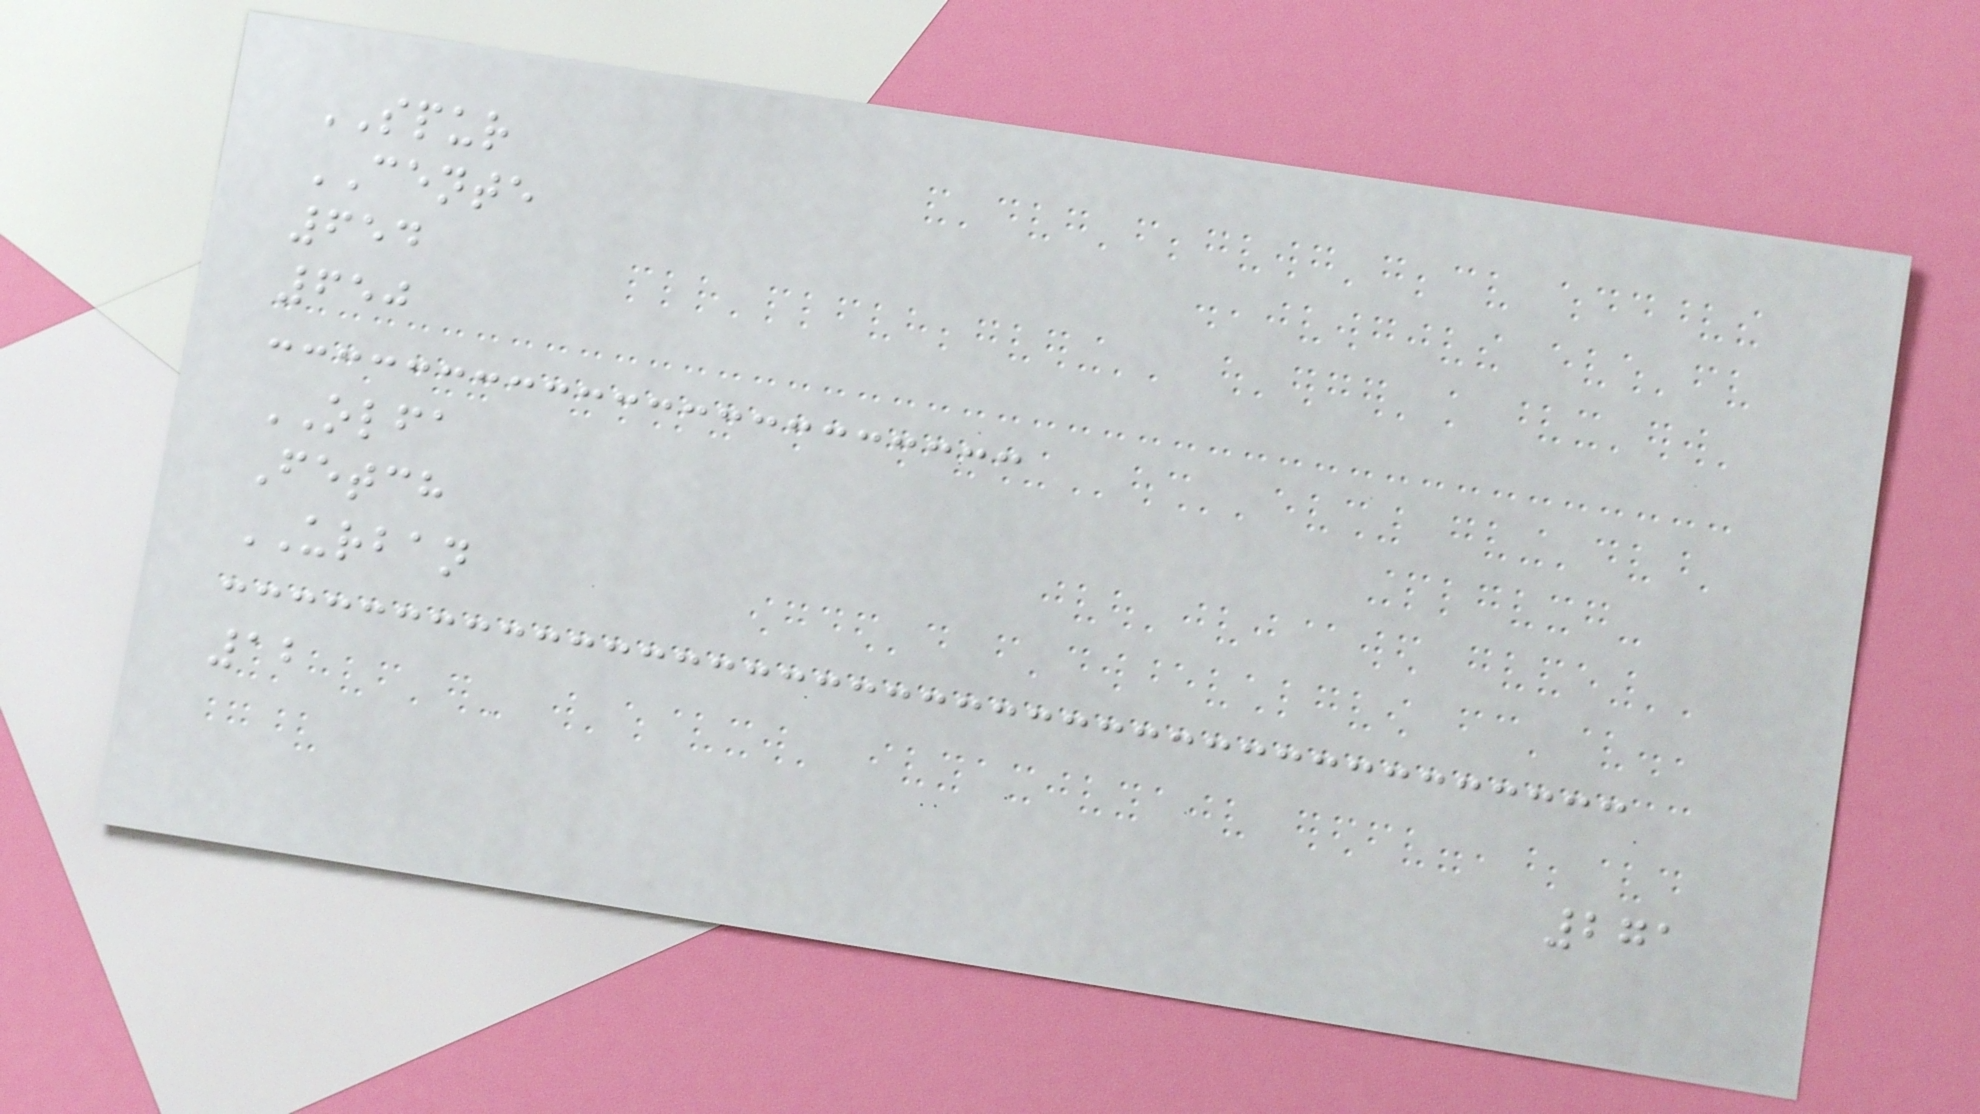SPUR
CENTE
654
650
OLFA
Fetch
URBAN
12
271
